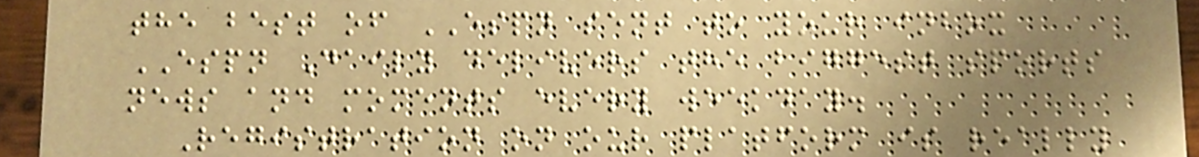the best of ESPN sent to your inbox
ESPN Daily delivers the biggest sports
news and moments every weekday.
Registration on our platform is really
